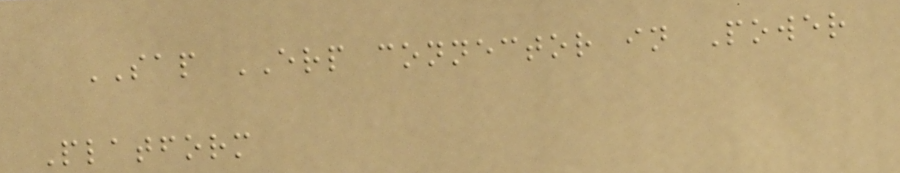SAP ERP connector in Power
Platform
